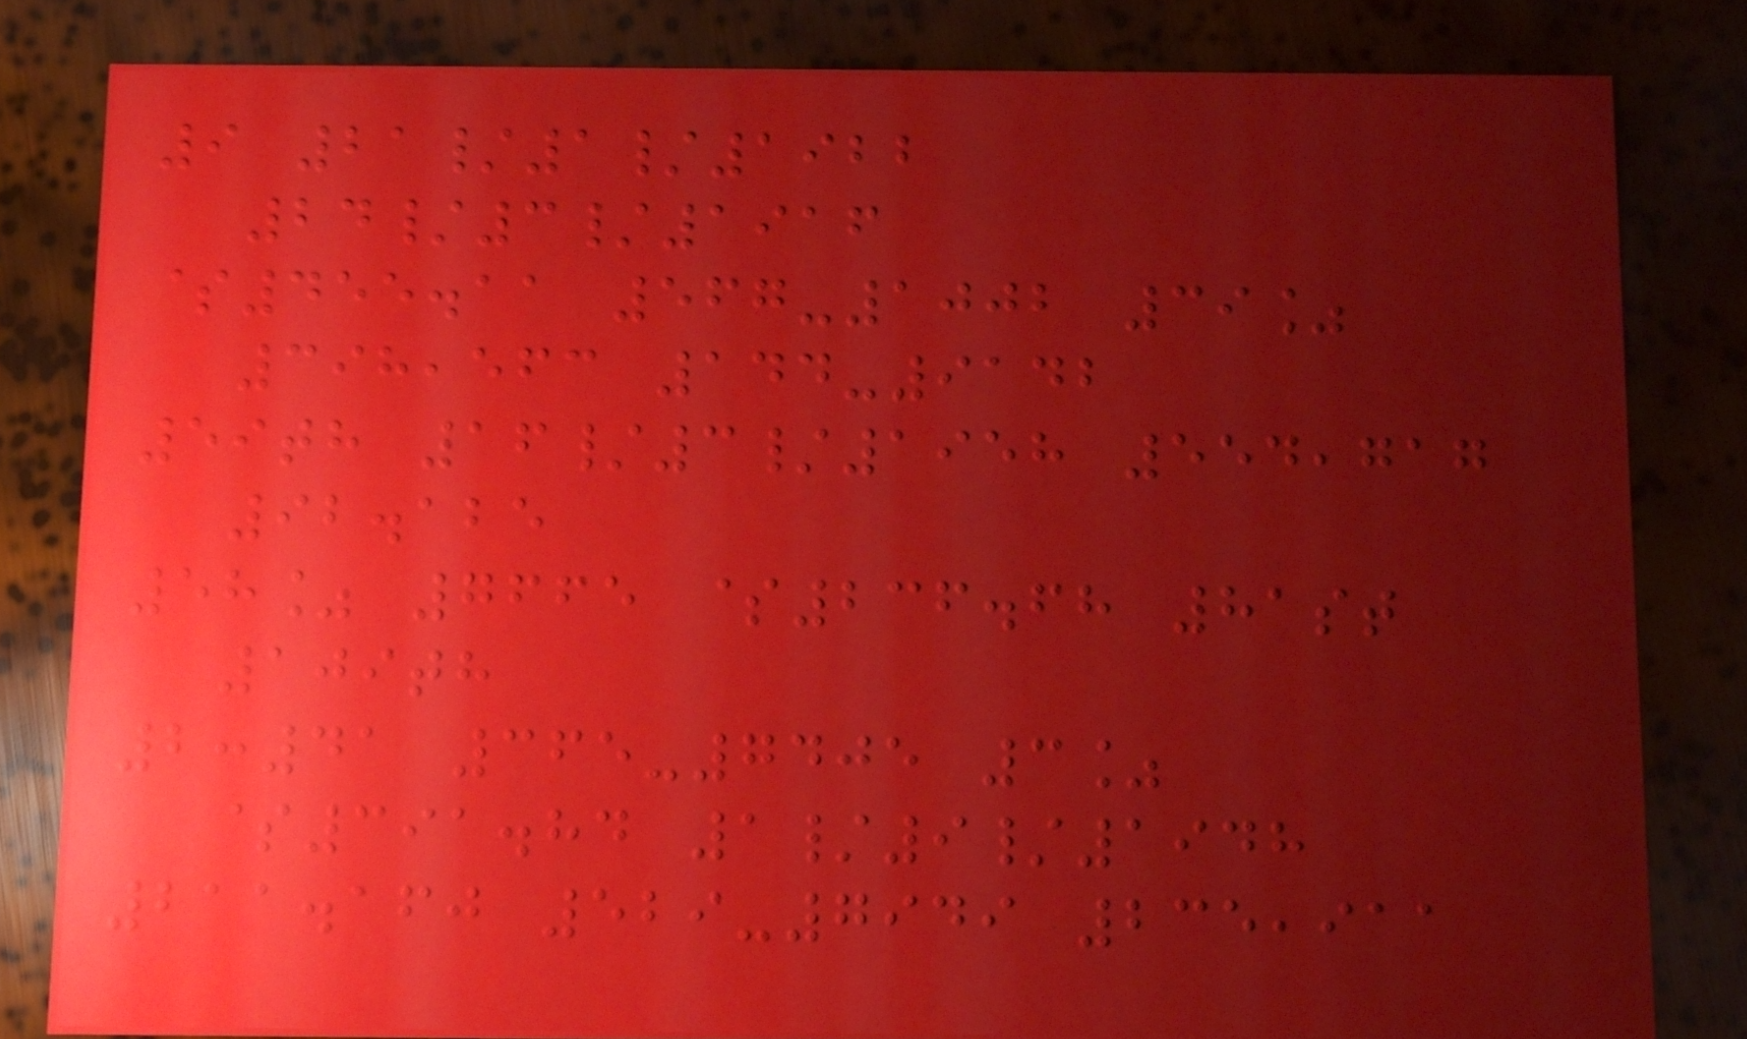9 21/1/1922
24/3/1916
$455.11 567-1002 39%
398,563 144-9142
59th 16/3/1958 554,717
92.125
58% 7665 $236.68 81st
109th
2:41 365-7405 3%
$391.84 1/9/1948
211.160 529-7949 235,911
